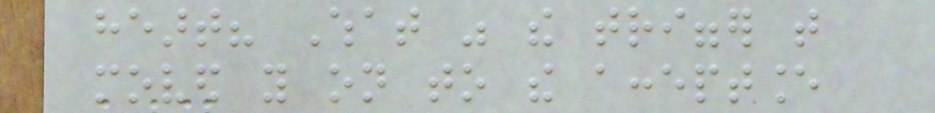heart? What was the trigger that
moved you on to the acceptance
